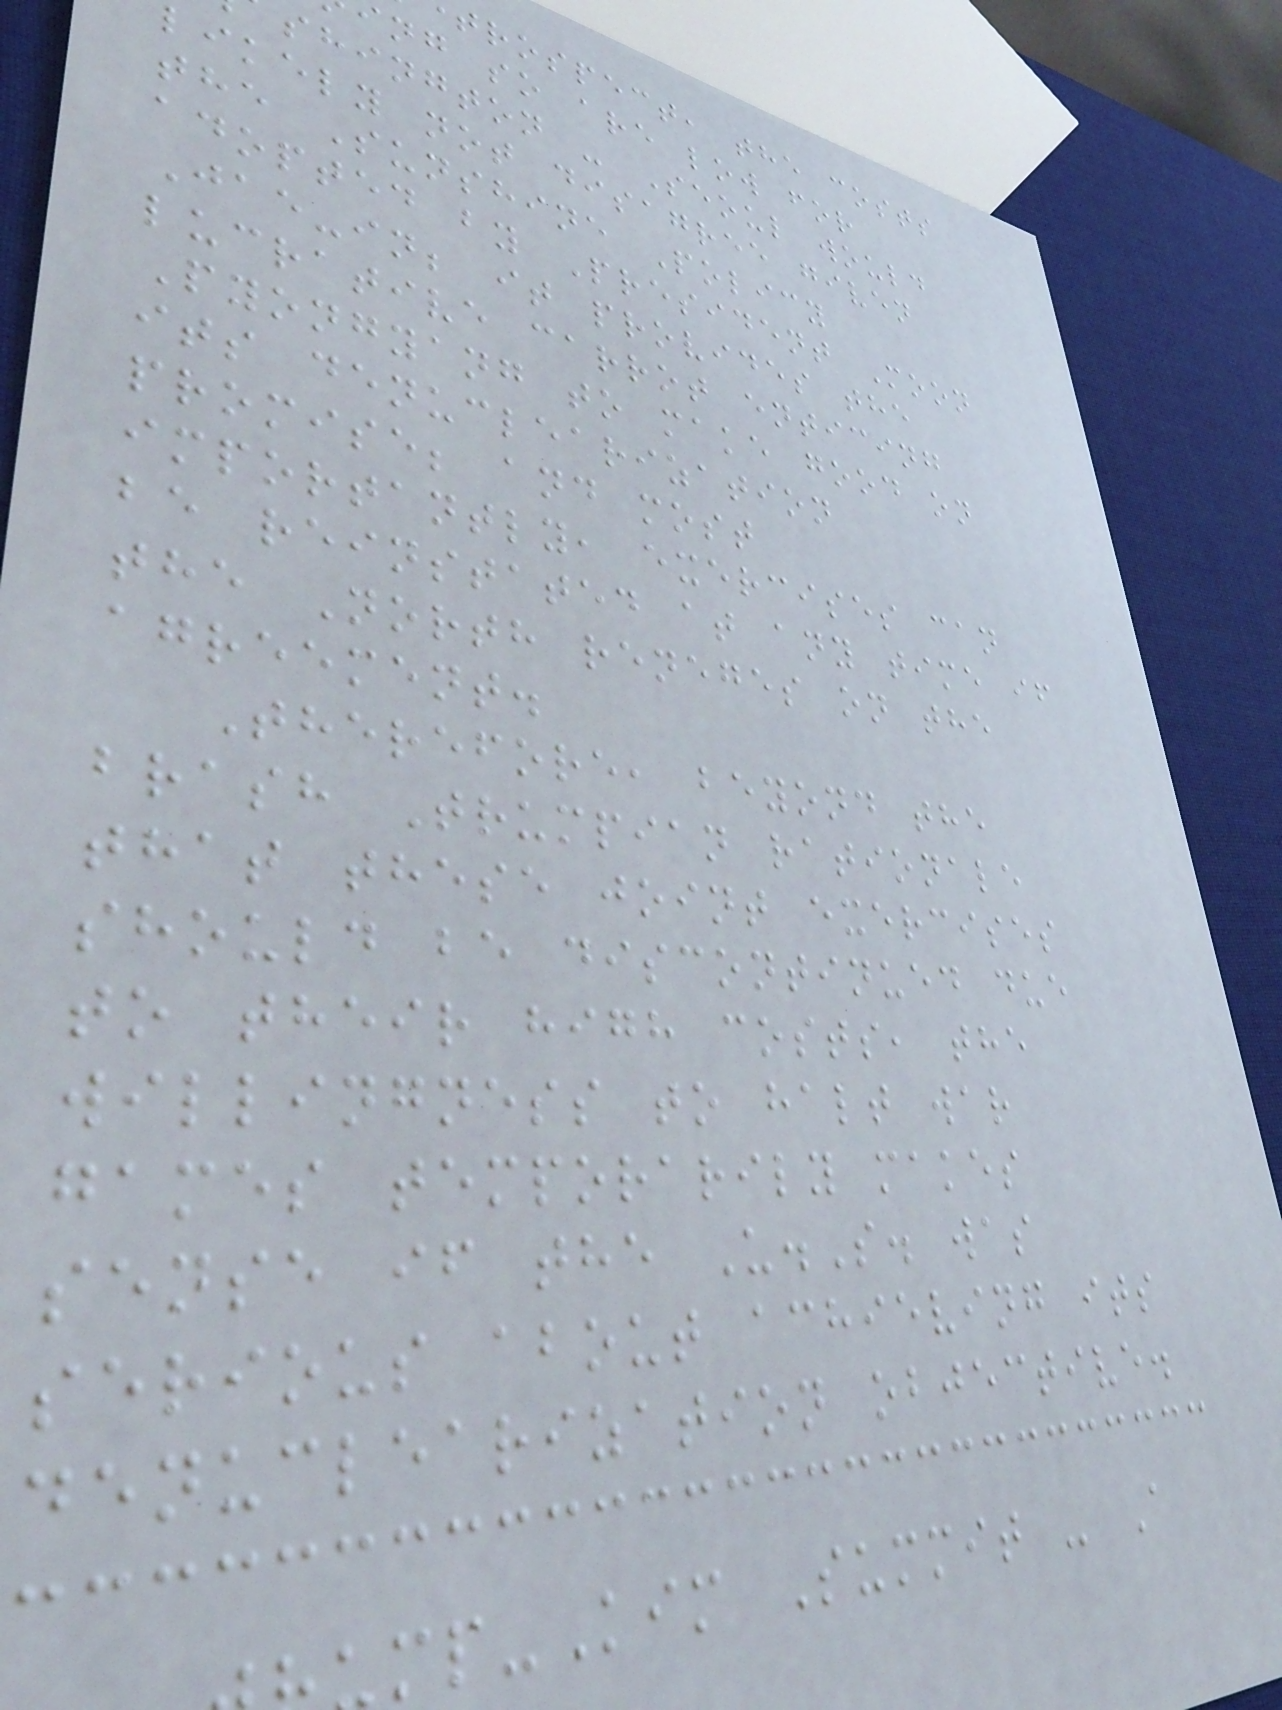trospect, the costs
ng so are low for
shington - Seoul would
likely not disagree given
the Sunshine Policy
adopted by President Moon
Jae-in; it provides the
lucrative carrot enticing
Pyongyang to make good on
its denuclearization
promise; and most
importantly, exercises can
be reinstated at any time if
the North reneges on the
agreement.
Therefore, beyond the
brash Trumpian rationale
that these joint exercises
should be discontinued due
to their high costs, the
willingness to halt war
games temporarily makes
sense if the U.S. was
serious about achieving its
denuclearization objective.
mp-Kim Summit - A
